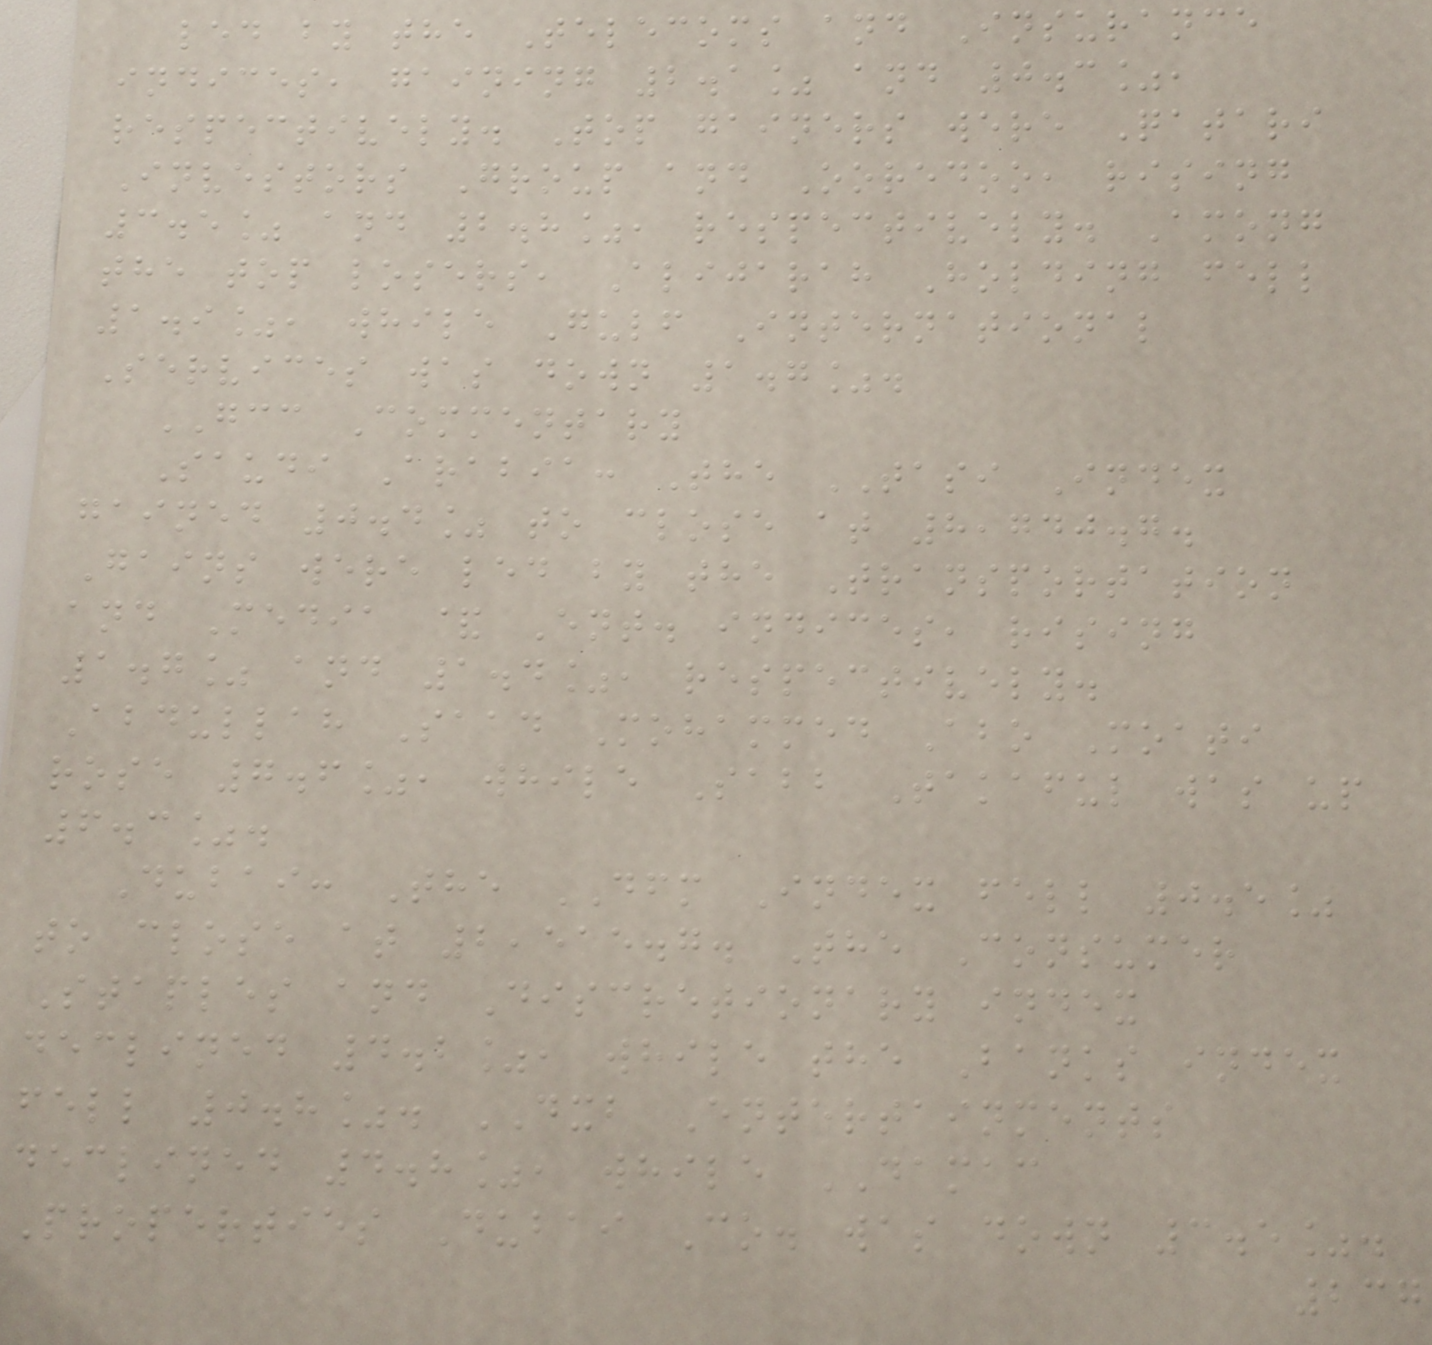led by the Telecoms and Insurance
indices, gaining 2.1% and 0.3%,
respectively. Top gainers were Qatari
Investors Group and Ooredoo, rising
3.5% and 2.8%, respectively. Among
the top losers, Alijarah Holding fell
1.9%, while Gulf International
Services was down 1.7%.
GCC Commentary
Saudi Arabia: The TASI Index
gained 0.4% to close at 8,740.7.
Gains were led by the Transportation
and Media & Ent. indices, rising
1.7% and 1.4%, respectively.
Abdullah Saad Mohammed Abo Moati
rose 7.6%, while Sabb Takaful was up
6.3%.
Dubai: The DFM Index fell 0.5%
to close at 2,515.7. The Consumer
Staples and Discretionary index
declined 4.2%, while the Banks index
fell 0.8%. DXB Entertainments
declined 4.8%, while DAMAC
Properties Dubai Co. was down 3.5%.
237
